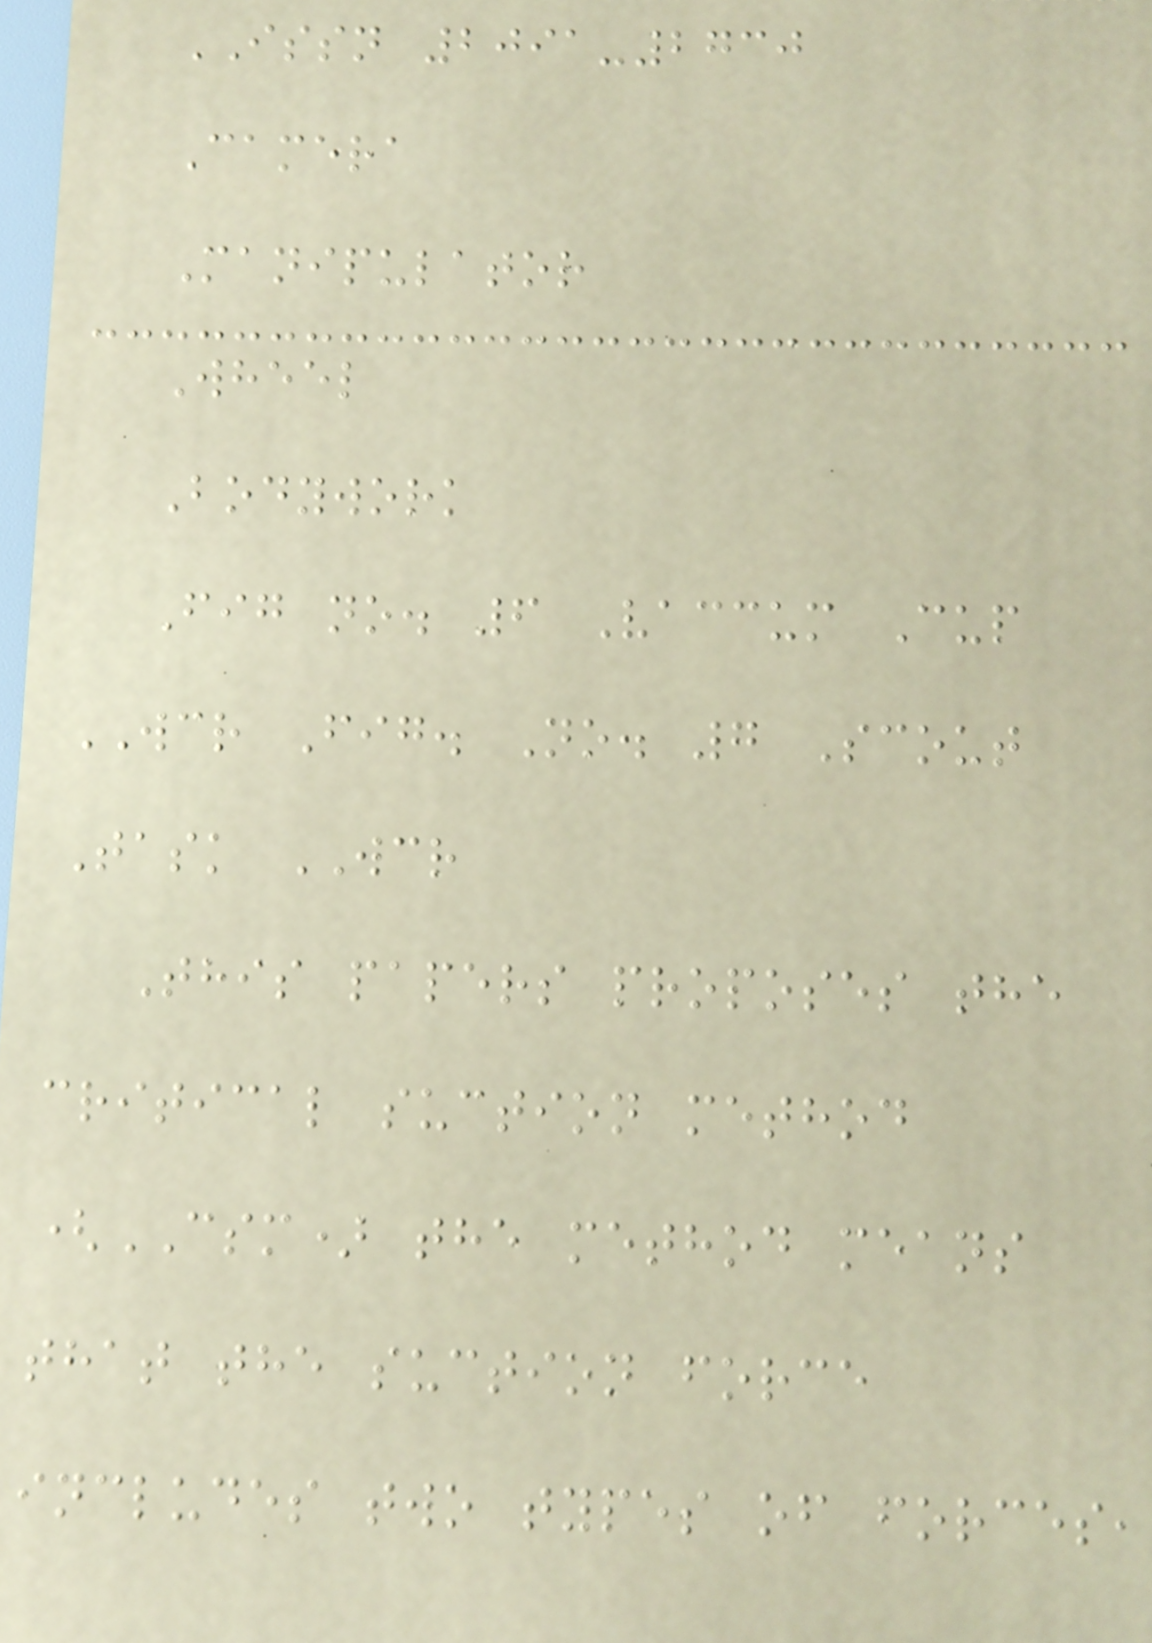ISSN 2091-2730
Camera
Manipulator
Wheel
Bodywork
Fig no. 6 Vaccum Cup
WCR Fig. No. 7 Scout
Task WCR
This papers proposes the
critical suction method
(CSM) the method means
that the suction force
includes two types of forces,
